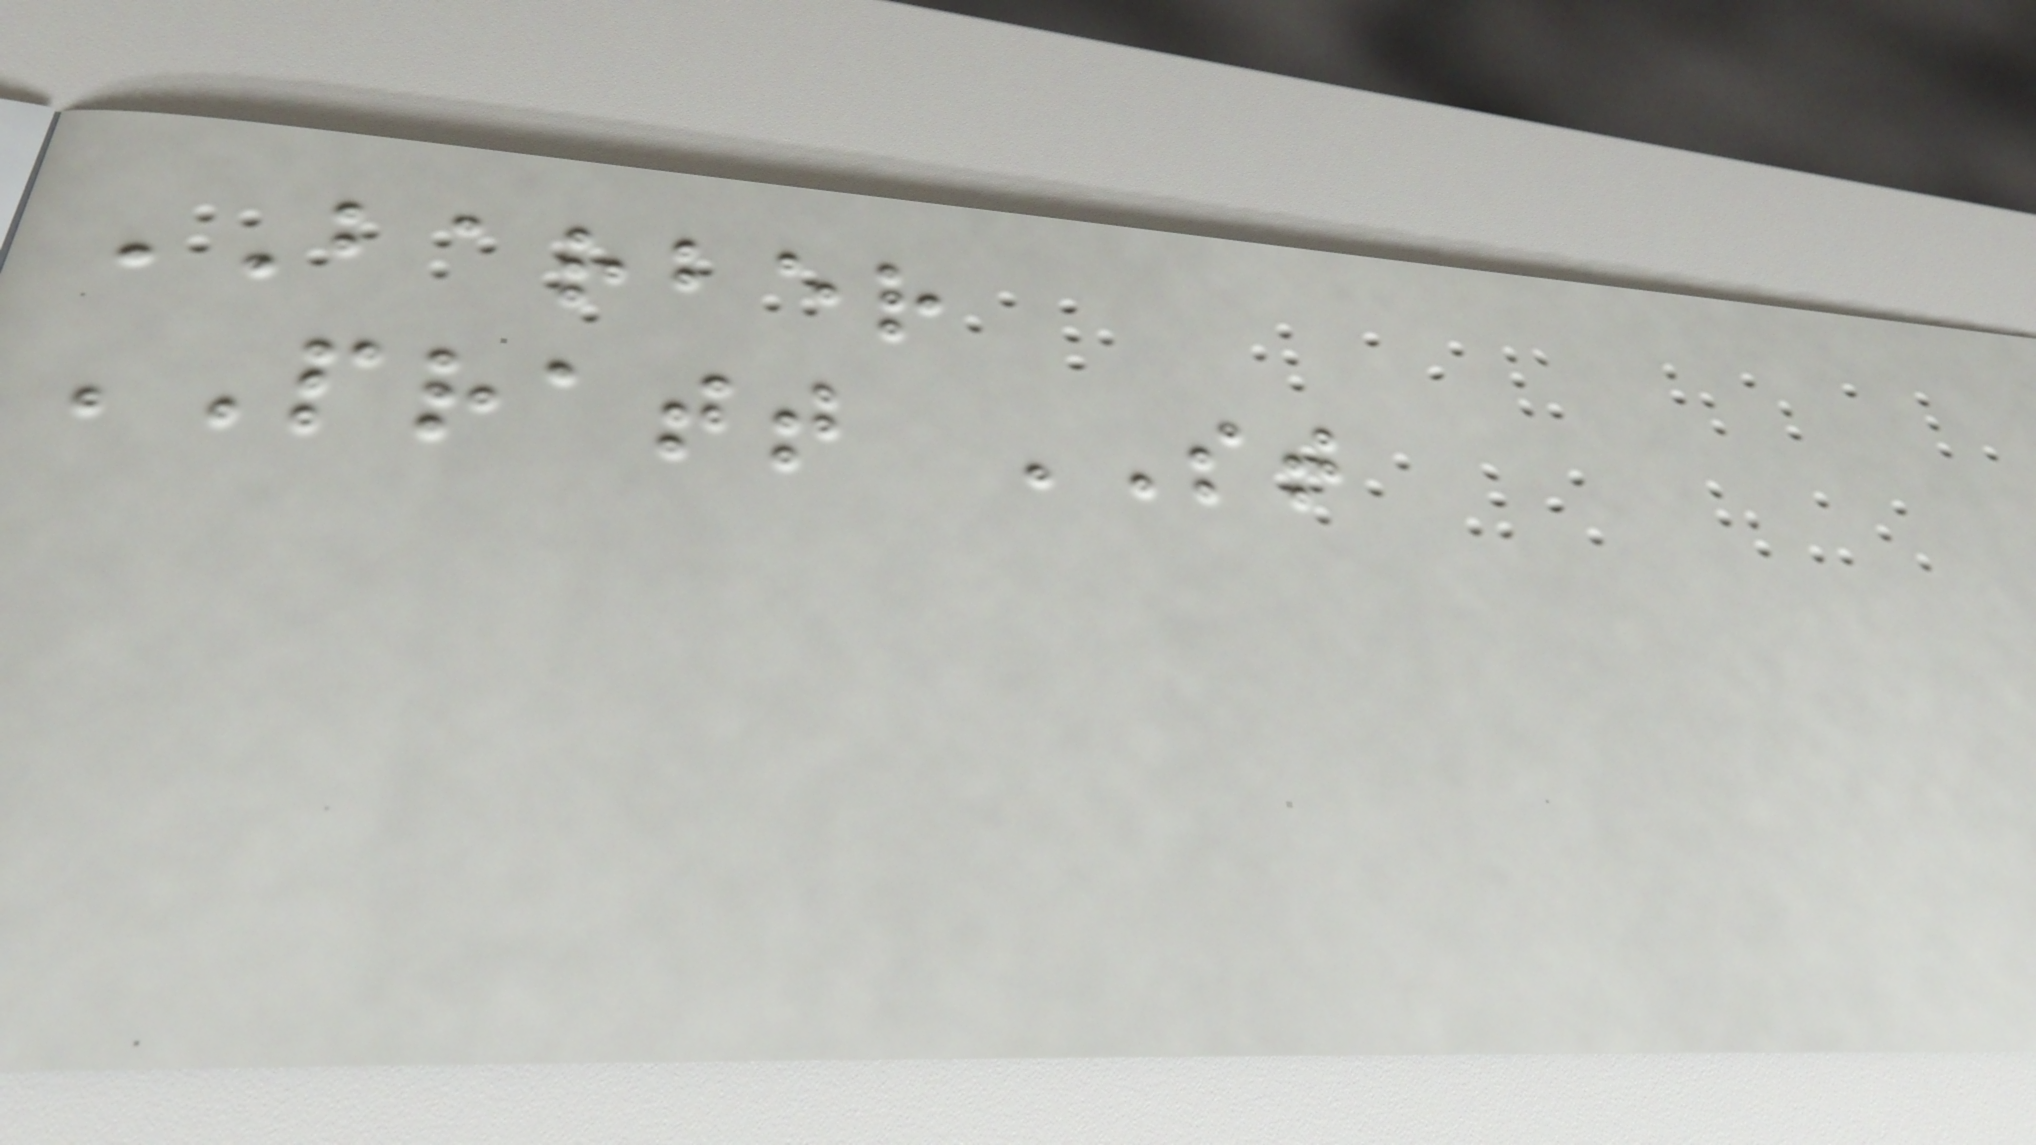BARBER
PRATT ST
